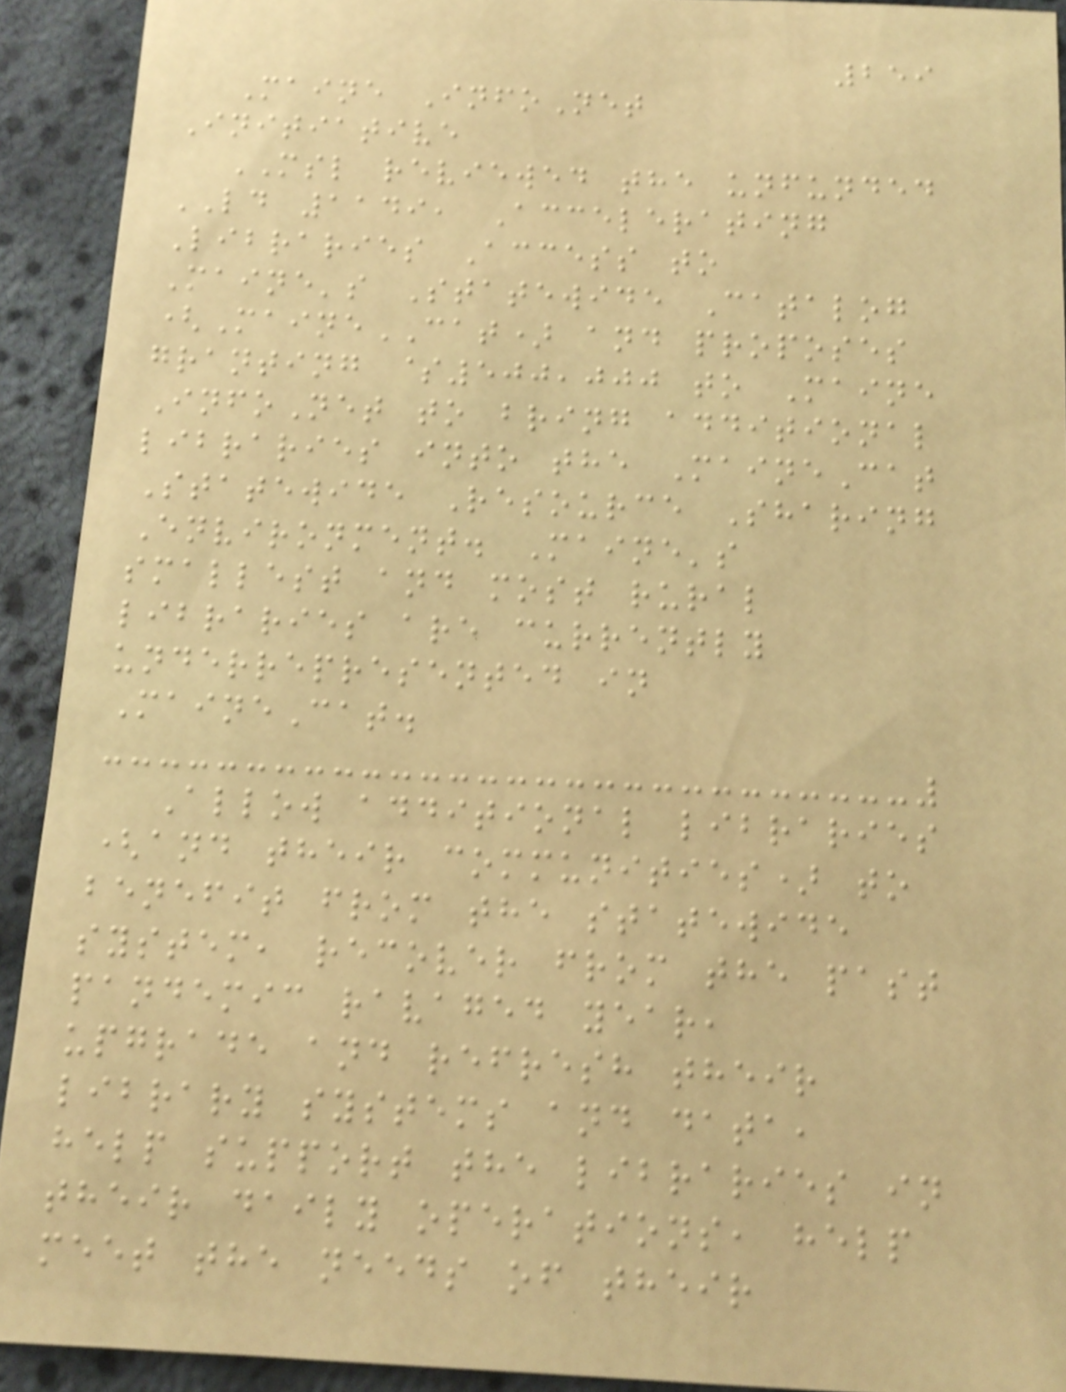259
Maine InfoNet
Initiative
MSL reviewed the unfunded
LD 1149, Accelerating
Libraries Access to
Maine's Statewide Catalog
(MaineCAT) and proposes
granting $500,000 to Maine
InfoNet to bring additional
libraries into the MaineCat
Statewide Resource Sharing
Environment. Maine's
smallest and most rural
libraries are currently
underrepresented in
MaineCat.
Allow additional libraries
(and their communities) to
benefit from the statewide
system, recover from the past
pandemic ravaged year,
upgrade and refresh their
library systems and data,
help support the libraries in
their daily operations, help
meet the needs of their
